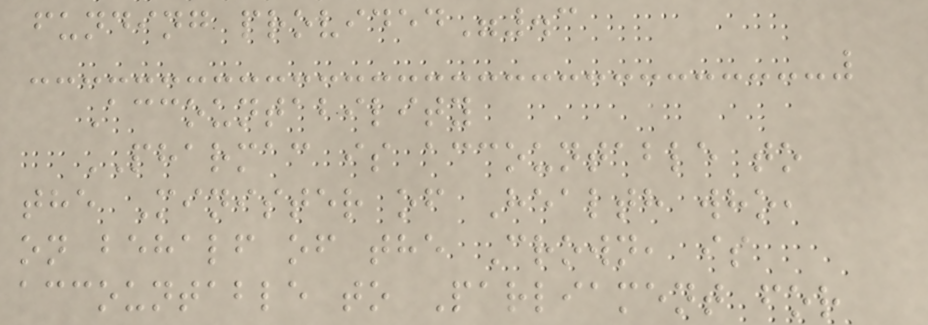funding provided".3
Accountability
PHARMAC is accountable to
the Minister of Health who,
on behalf of the Crown, is
accountable to Parliament for
